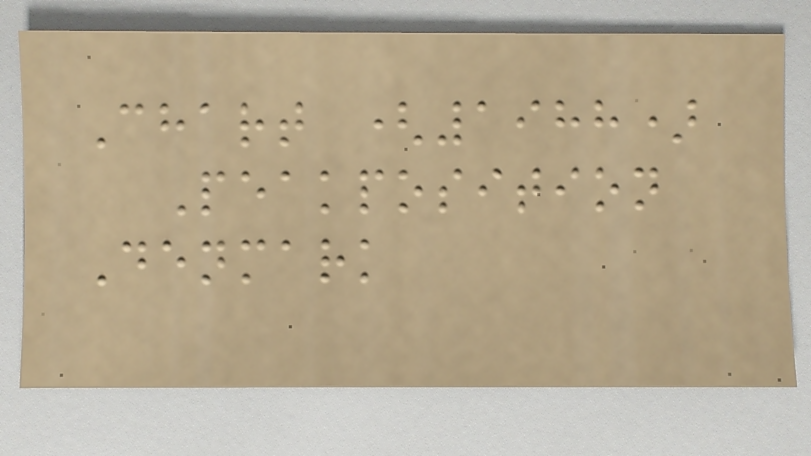Chart (1988)
Peakposition
Denmark
